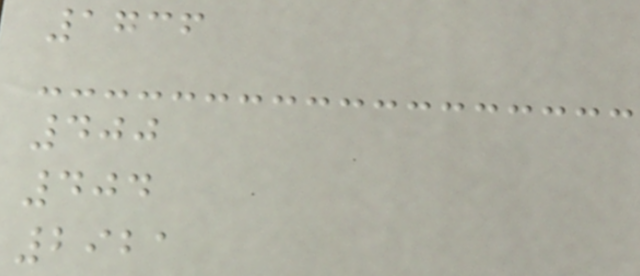1736
400
404
2921
